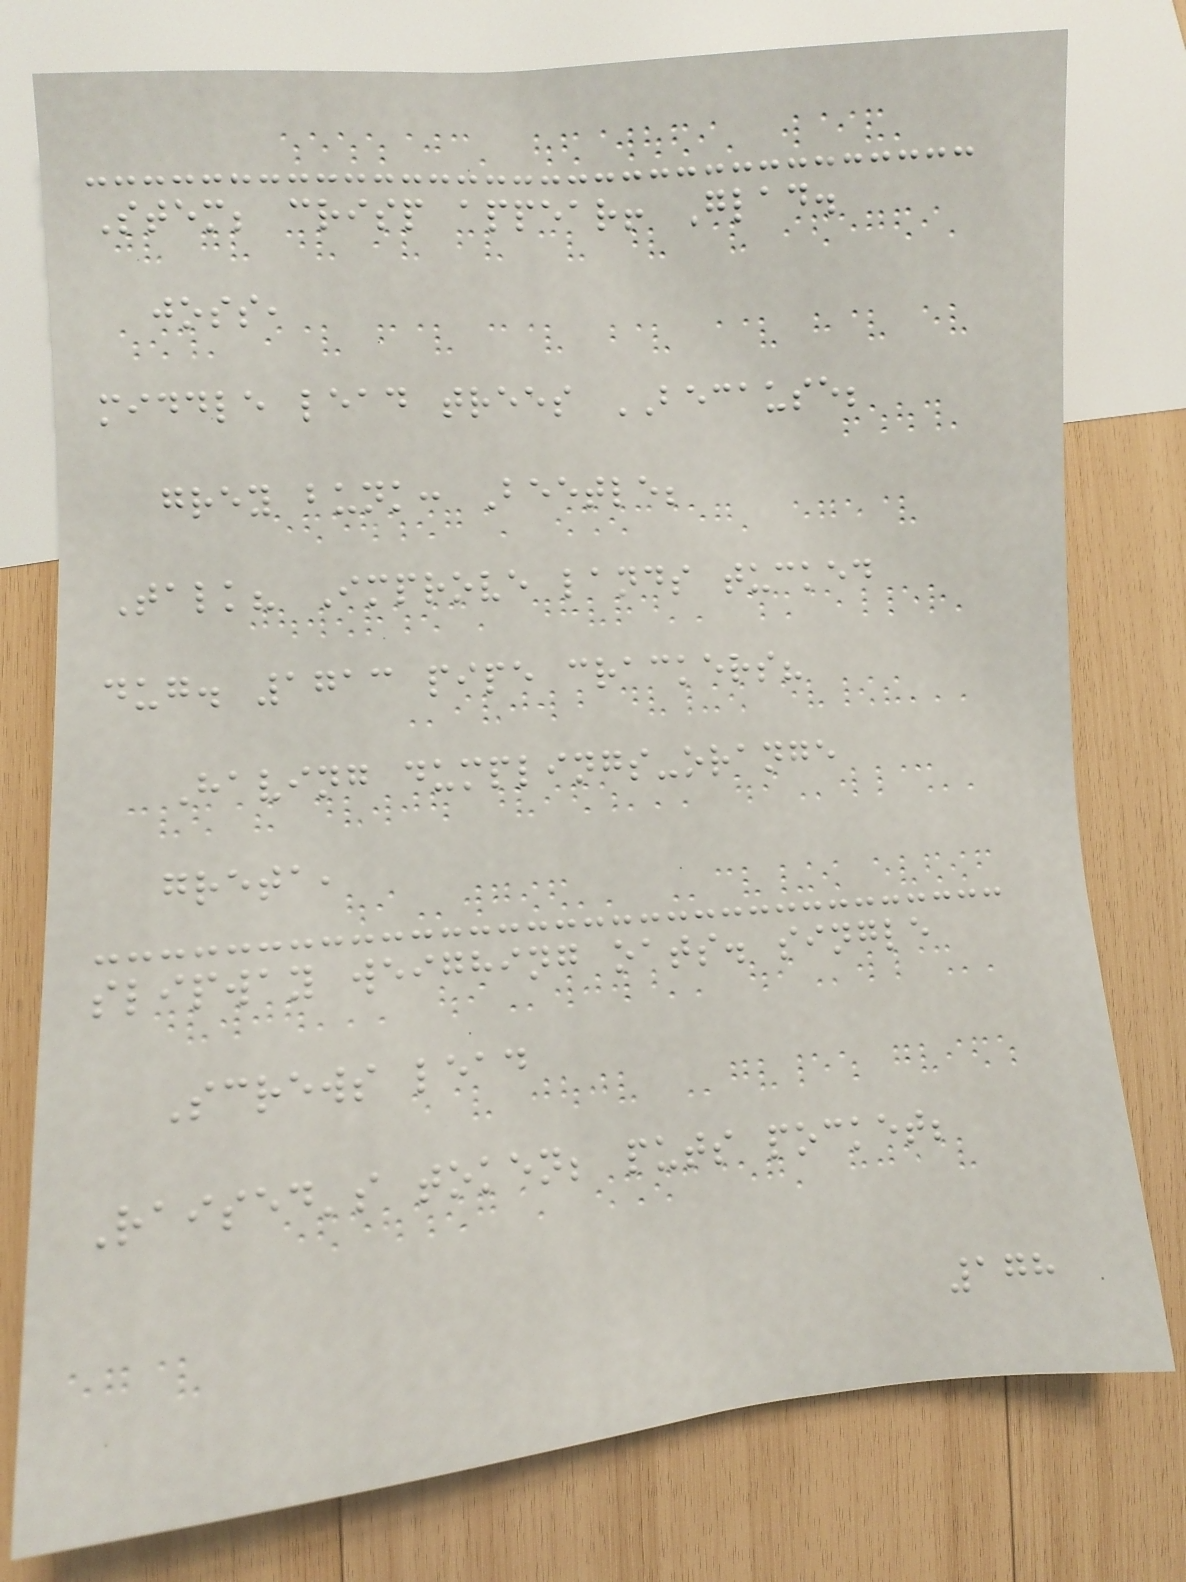Stem; crisp appear! Glad.
joss,
middle lead trees BECAUSE;
grey bunk: Beetle;
Talk? Improve lands tucked
dug. 1713 pipe crackers?
Having dumplings-orange
greta,
slipway weighing oats. single
Screws lead
Raised's token; puts pocket;
178
